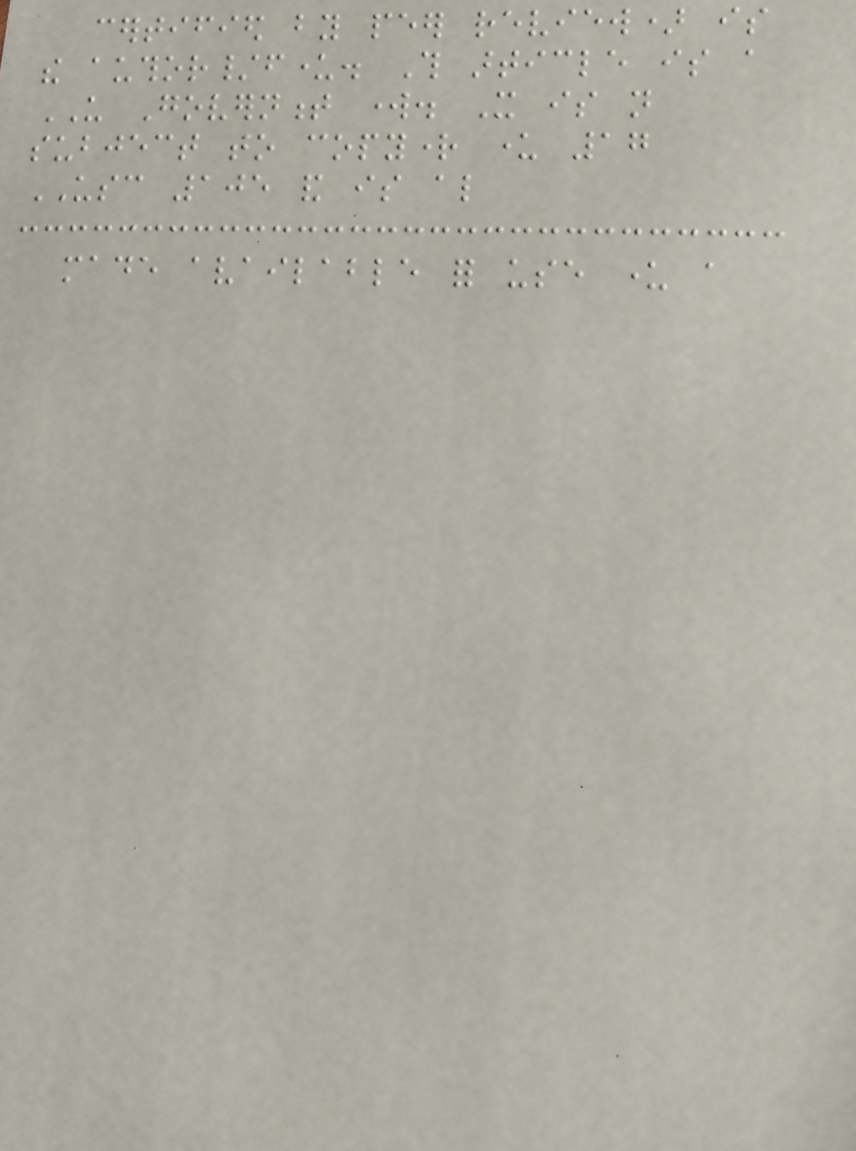certified by peer review) is
the author/funder. This article is a
US Government work. It is not
subject to copyright under 17
USC 105 and is also
made available for use under a
